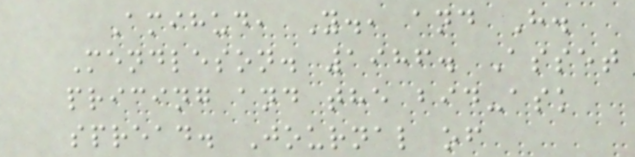Amihud, Y., and H.
Mendleson. 1986. Asset
pricing and the bid-ask
spread. Journal of
